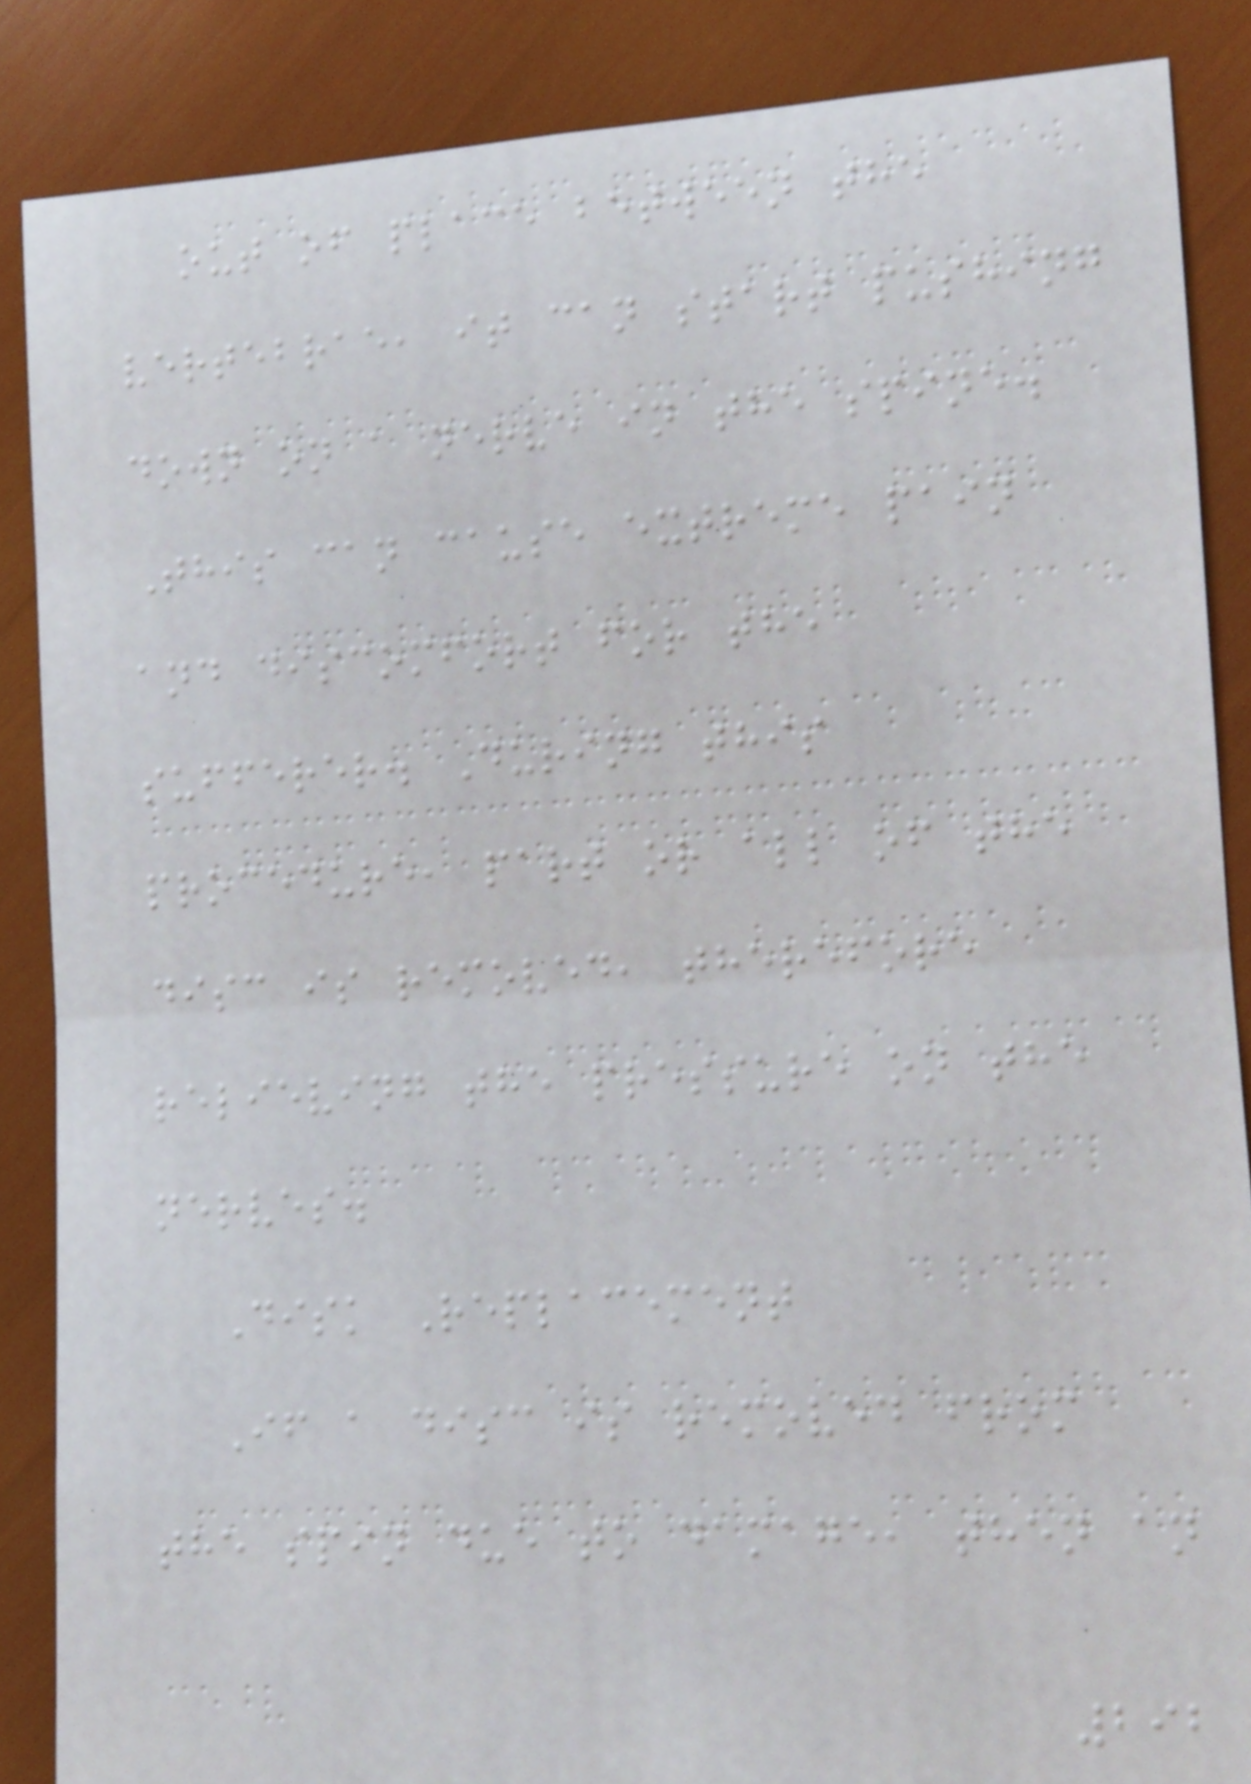out of place between the
vertebrae, it can start pushing
down on a nerve in the spine.
This can cause extreme pain
and discomfort for the
sufferer. During this
procedure, part or all of the
disc is removed, therefore
relieving the pressure on the
nerves.
Disk Replacement
If a disc is removed from
the spin due to damage, then an
292
